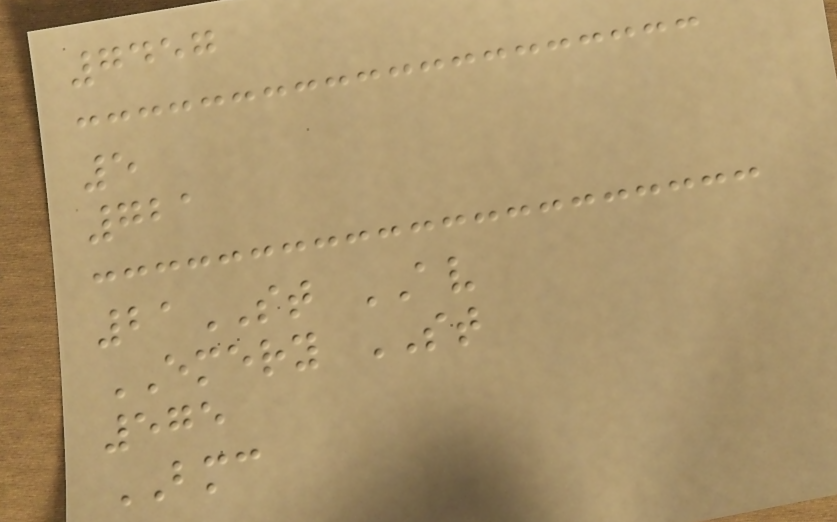7457
5
721
21ST AV
EMERY ST
575
BMC
